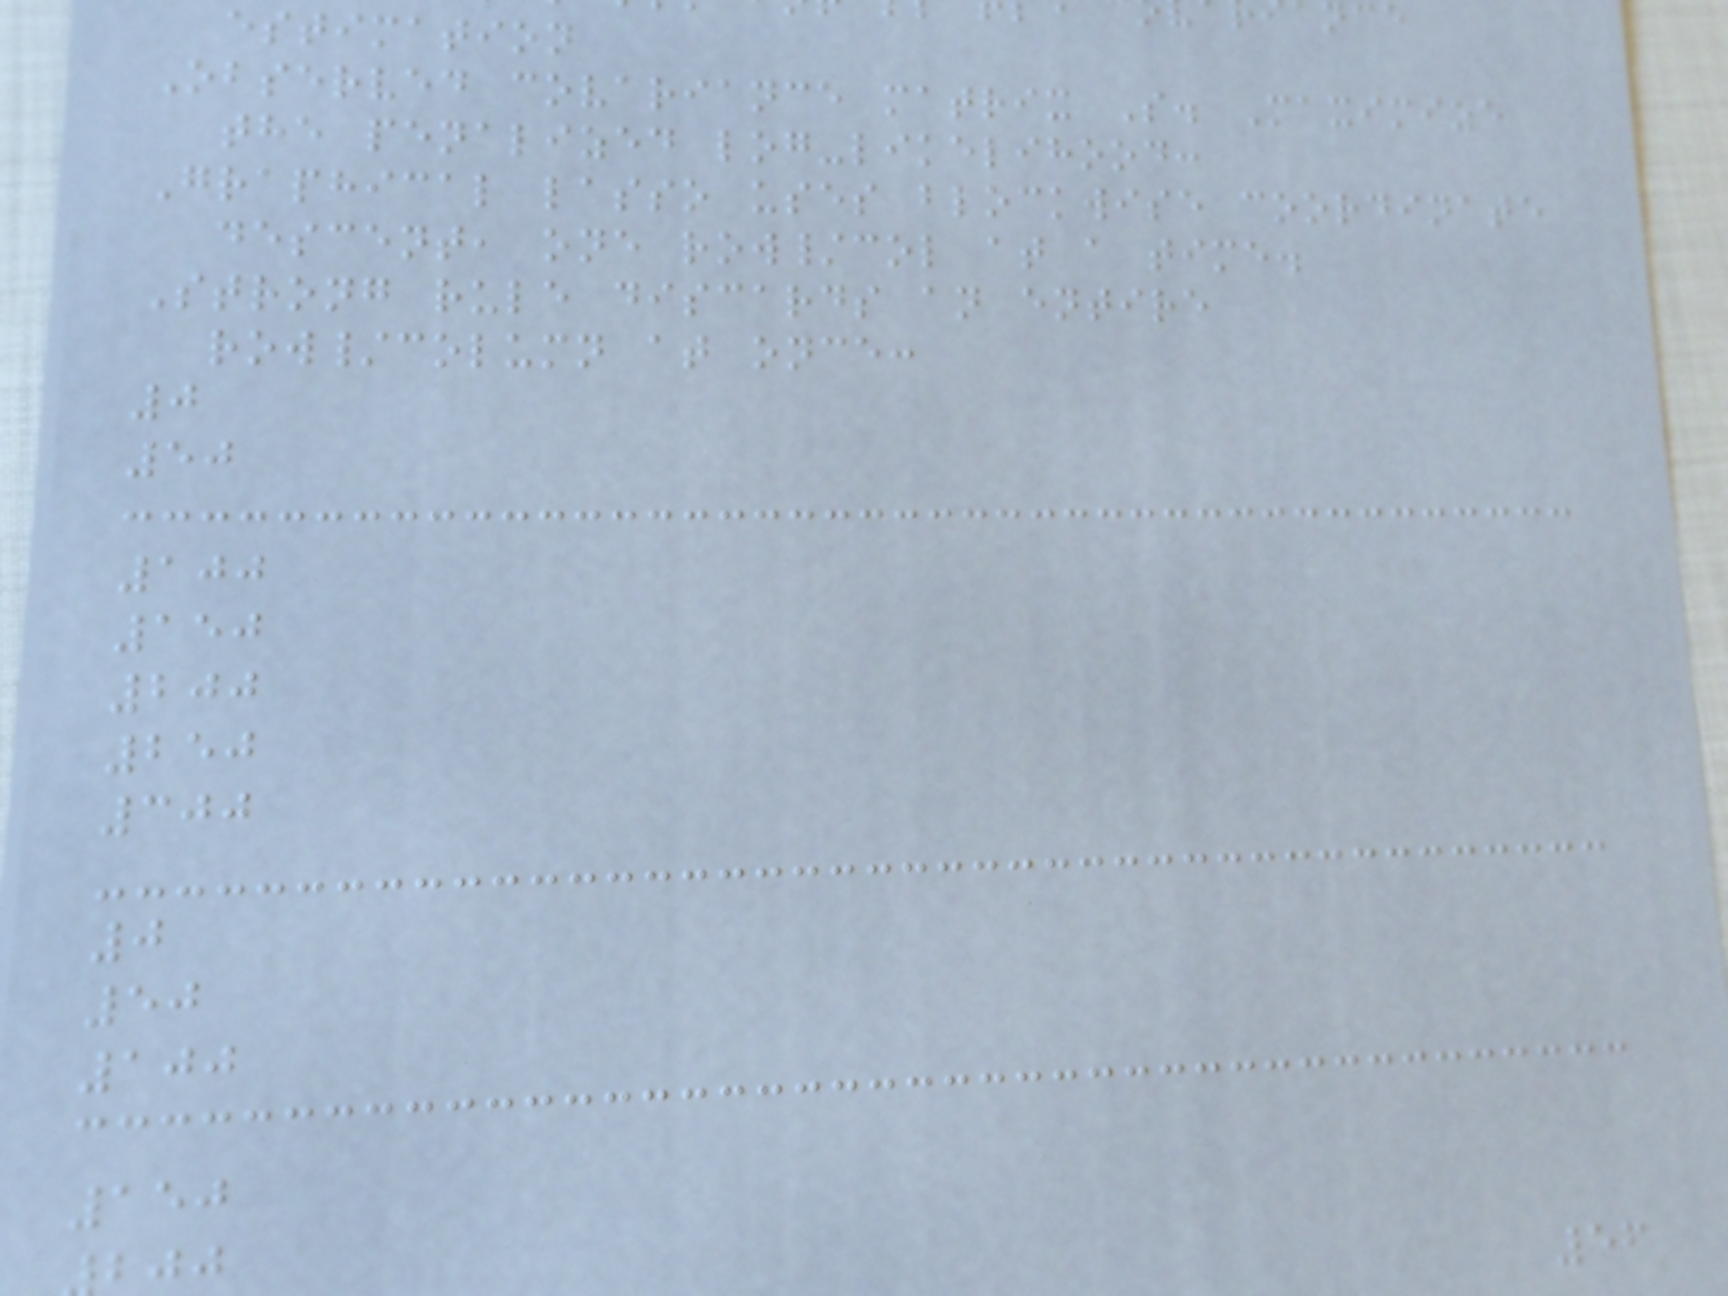estimation
Observed covariance matrix S. Maximize
the penalized log-likelihood:
Graphical lasso uses blockwise coordinate
descent, one row/col at a time.
Strong rule discards an entire
row/column at once:
0
50
100
150
200
250
300
0
50
100
150
56
